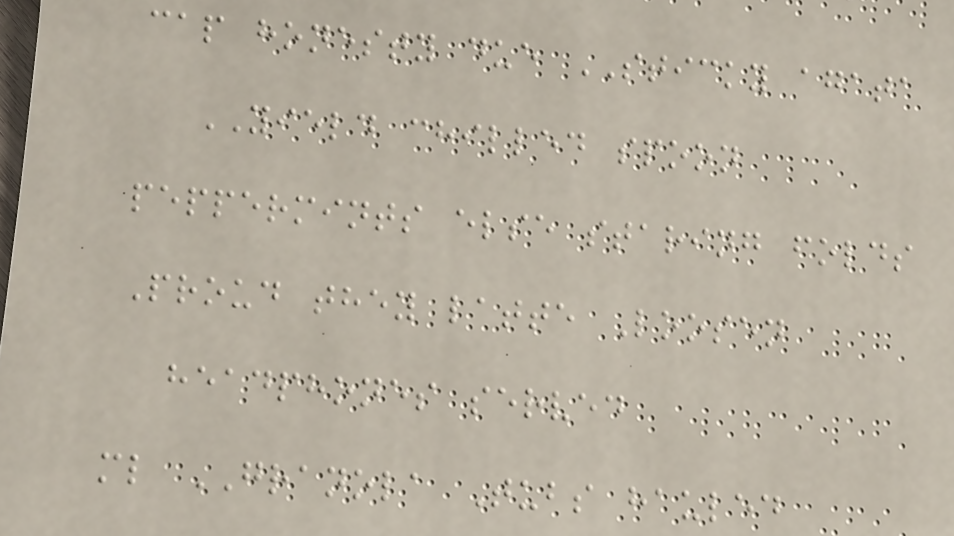cap honesty due STICKY agata
YIELD chilled spoon
peppermints else staring folds
Proud they latte Loosen
headphones served
ml GRANOLA Tubs hauled
